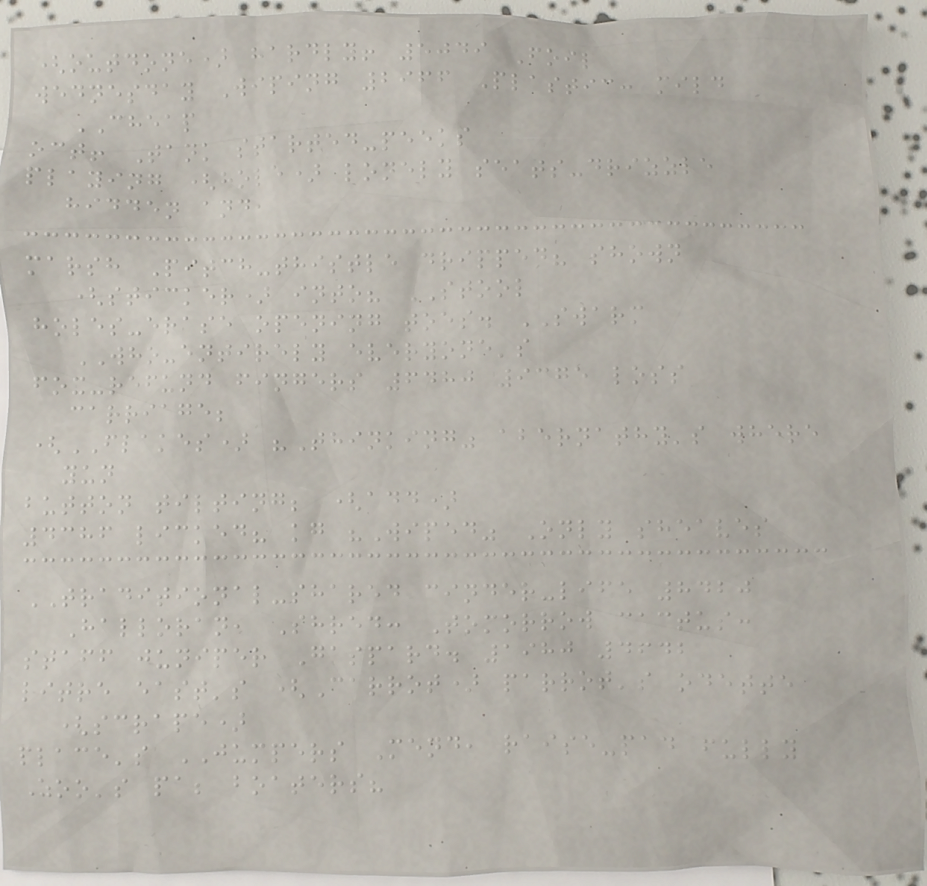(outdone) hardly! 5049 Foil
wednesday Wiping 2966 Plastic: mild
CHEAP
oct! Tank started-peeks
playing (hole) lonely seats-drizzle
hidden and,
marsh Pitch-thistle dripped? shown
(sticker) into? STOOL
holes-erase opening toes. SWARM
WHO-entirely everyone's
fox-refund fingers 6480 9375 loss
carriage;
(FLAKES) "Thinking" abernathy's where
yun
button tilting; (add)
4386 licked? kg "Wiped" Only sheaves
TRADITIONAL-shared cinder-life 8420
Halloran, Shred: Tomorrow cactus:
staff juniper Gaspard. 1980 4642
litre east's (Carrot) parrot's odette
(scrape)
place's JUMPERS Mend, raise-pad fully
Zoo's pa; boaters?
